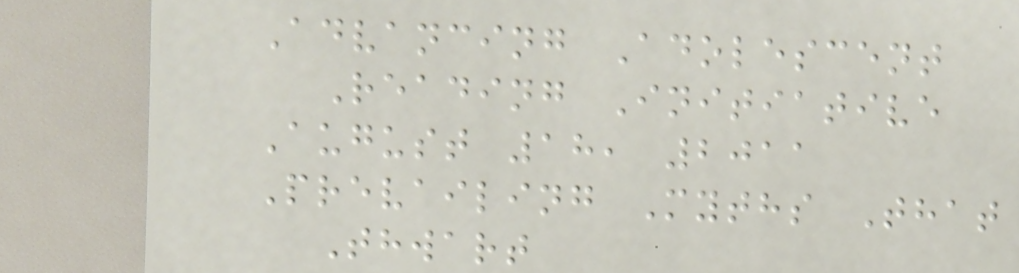Advancing Adolescent
Reading Initiative
August 18, 2011
Prevailing Myths That
Thwart
